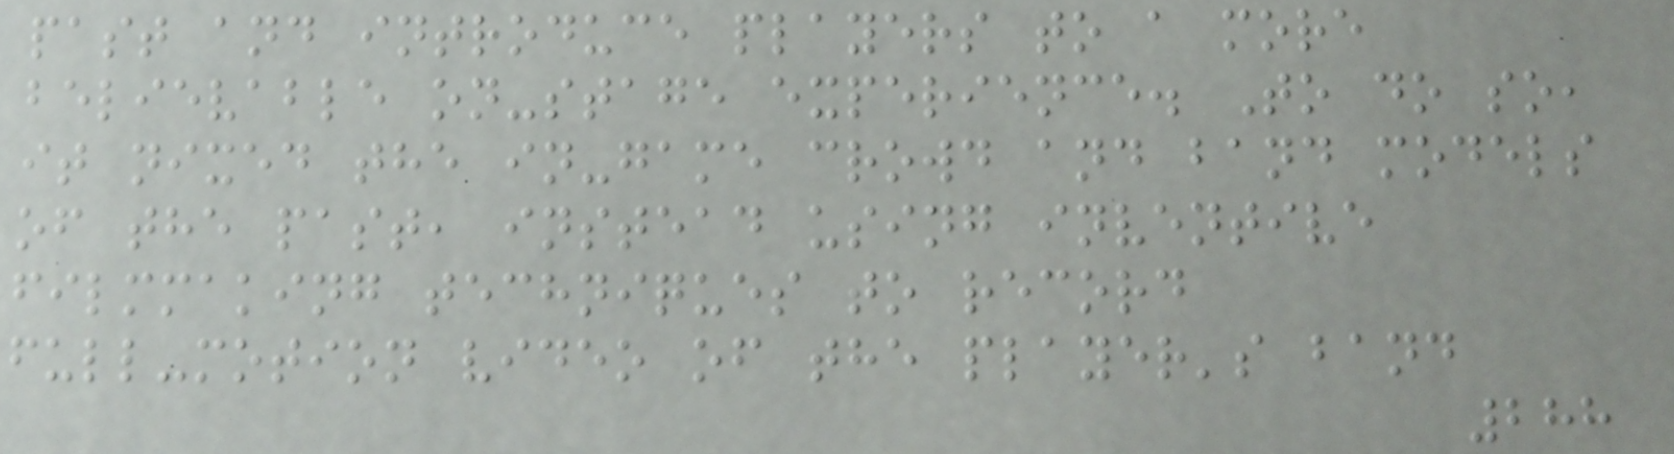past and introduce players to a more
believable on-stage experience. To do so,
it nixed the in-game crowd and band models
of the past, instead using inventive
filmmaking techniques to record
full-motion video of the player's band
288
